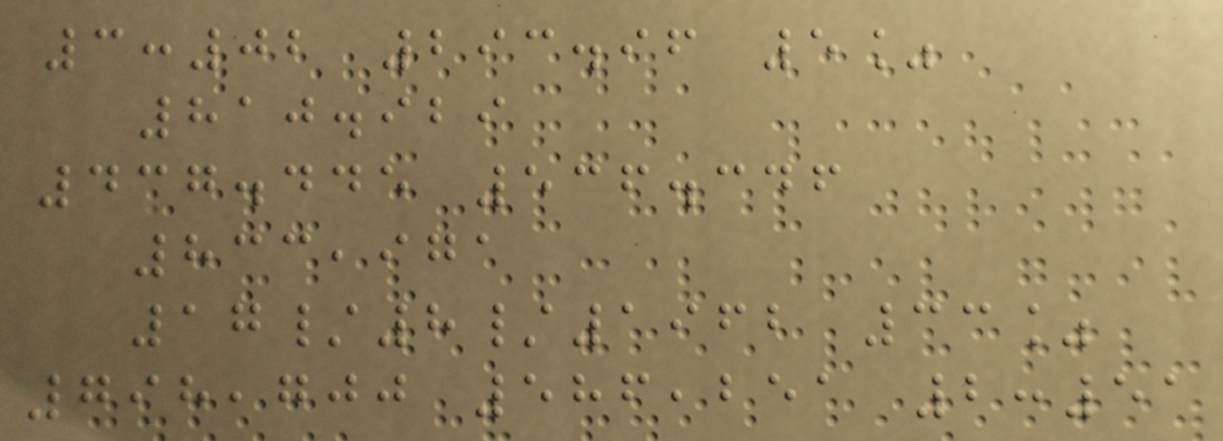3:02 293.96 5%
810.929
437.445 536.346
833,971
17/8/1962 33%
798,700 586,251 2:51
